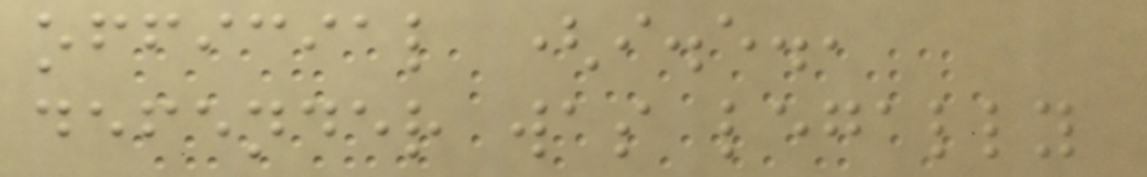official (i.e.,
defender was legally
